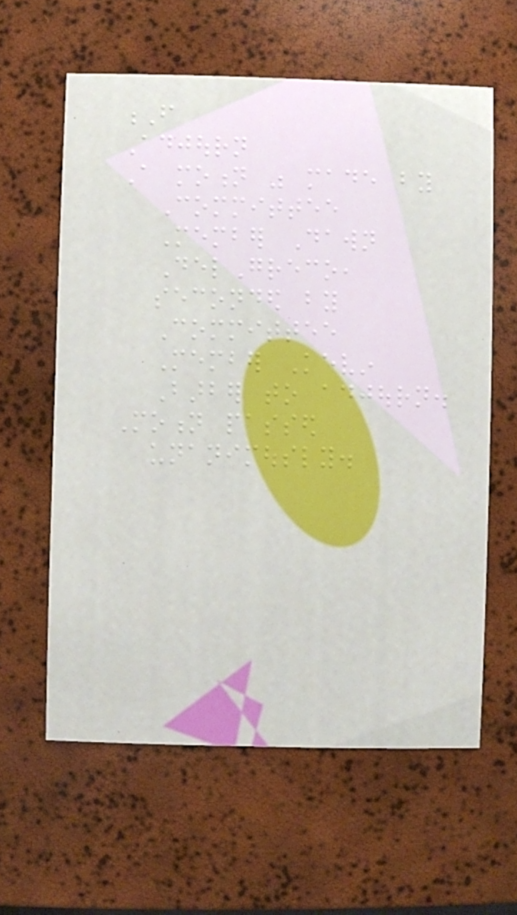F
Adjourn
A motion was made by
Committee
Member Dawn
DelGreco,
seconded by
Committee
Member Kevin
Barber to adjourn.
Motion passed
unanimously.
